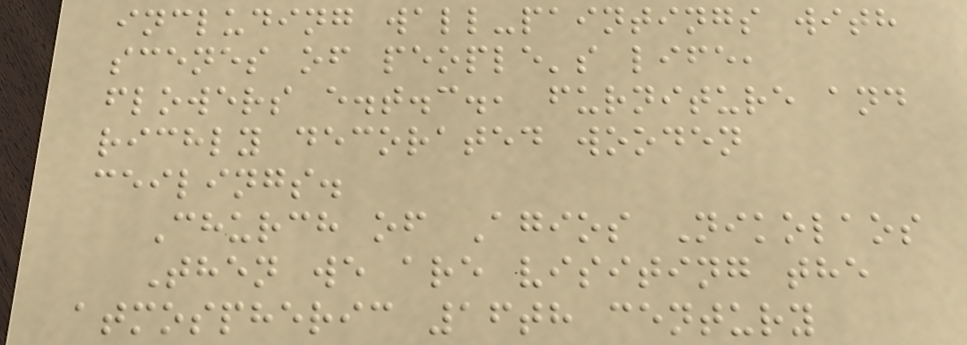including wall-paintings with
scenes of people's life,
flowers e.t.c., furniture and
richly decorated wooden
ceilings.
Church of Agios Nikolaos
Then we are visiting the
atmospheric 16th century
